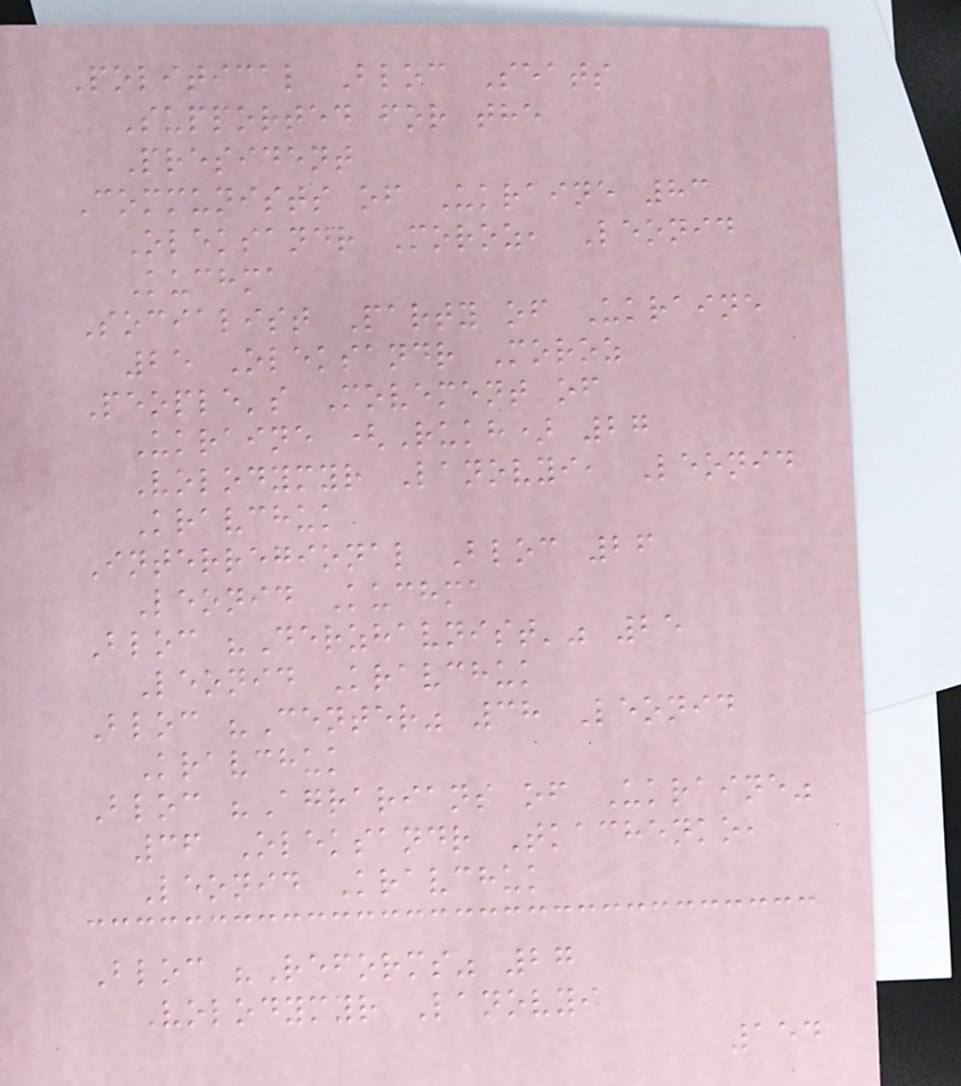Political Bloc Seats
Supported for the
President
Communists of Ukraine 83
Oleksandr Moroz, Leonid
Kuchma
Socialist Party of Ukraine
25 Oleksandr Moroz
People's Movement of
Ukraine (Rukh) 27
Volodymyr Lanovyi, Leonid
Kravchuk
Interregional Bloc 26
Leonid Kuchma
Bloc "Derzhavnist'" 25
Leonid Kravchuk
Bloc "Center" 38 Leonid
Kravchuk
Bloc "Agrarians of Ukraine"
36 Oleksandr Tkachenko,
Leonid Kravchuk
Bloc "Reforms" 27
Volodymyr Lanovyi
154
